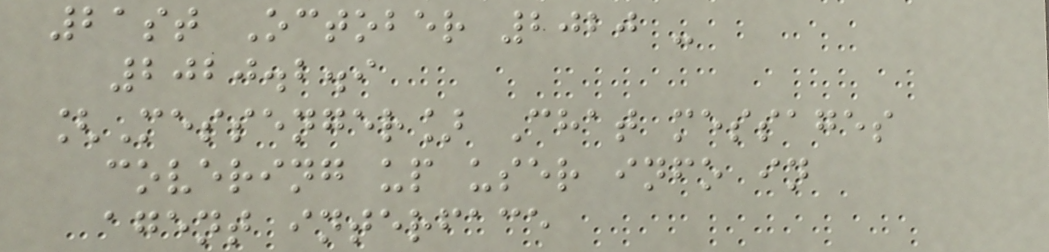21st October 2020 -
2020.2.9
[Messenger] Chat messages
covering up user info in
agent interface
